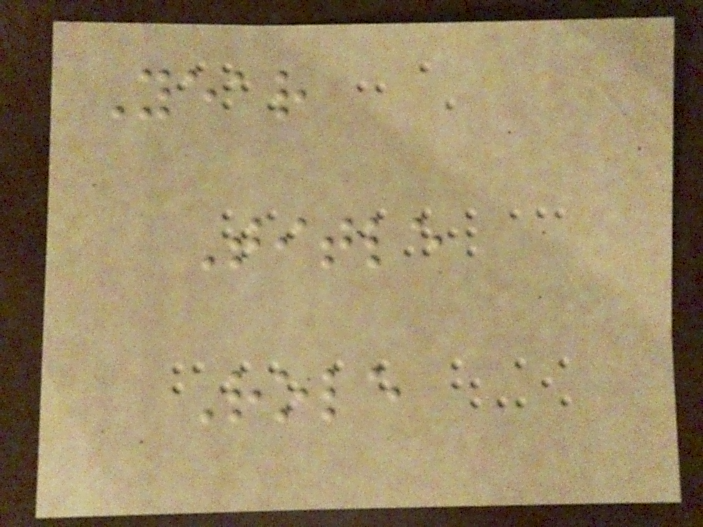Year
Title
Role
